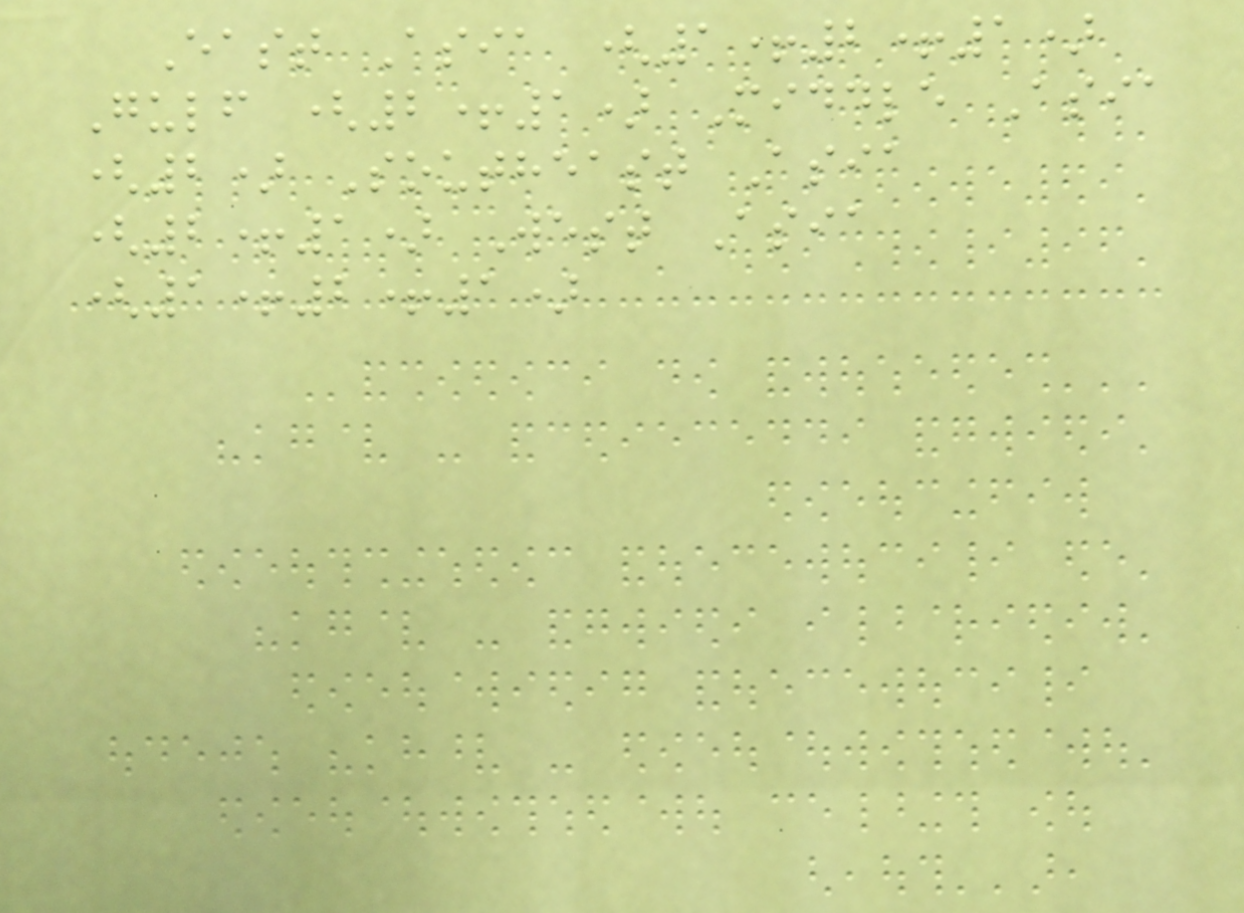East Asia (1+2+1)
Gulf (2+1) Middle Asia
(2) Southeast Asia
(2+1) West Asia
(1+2+1)
